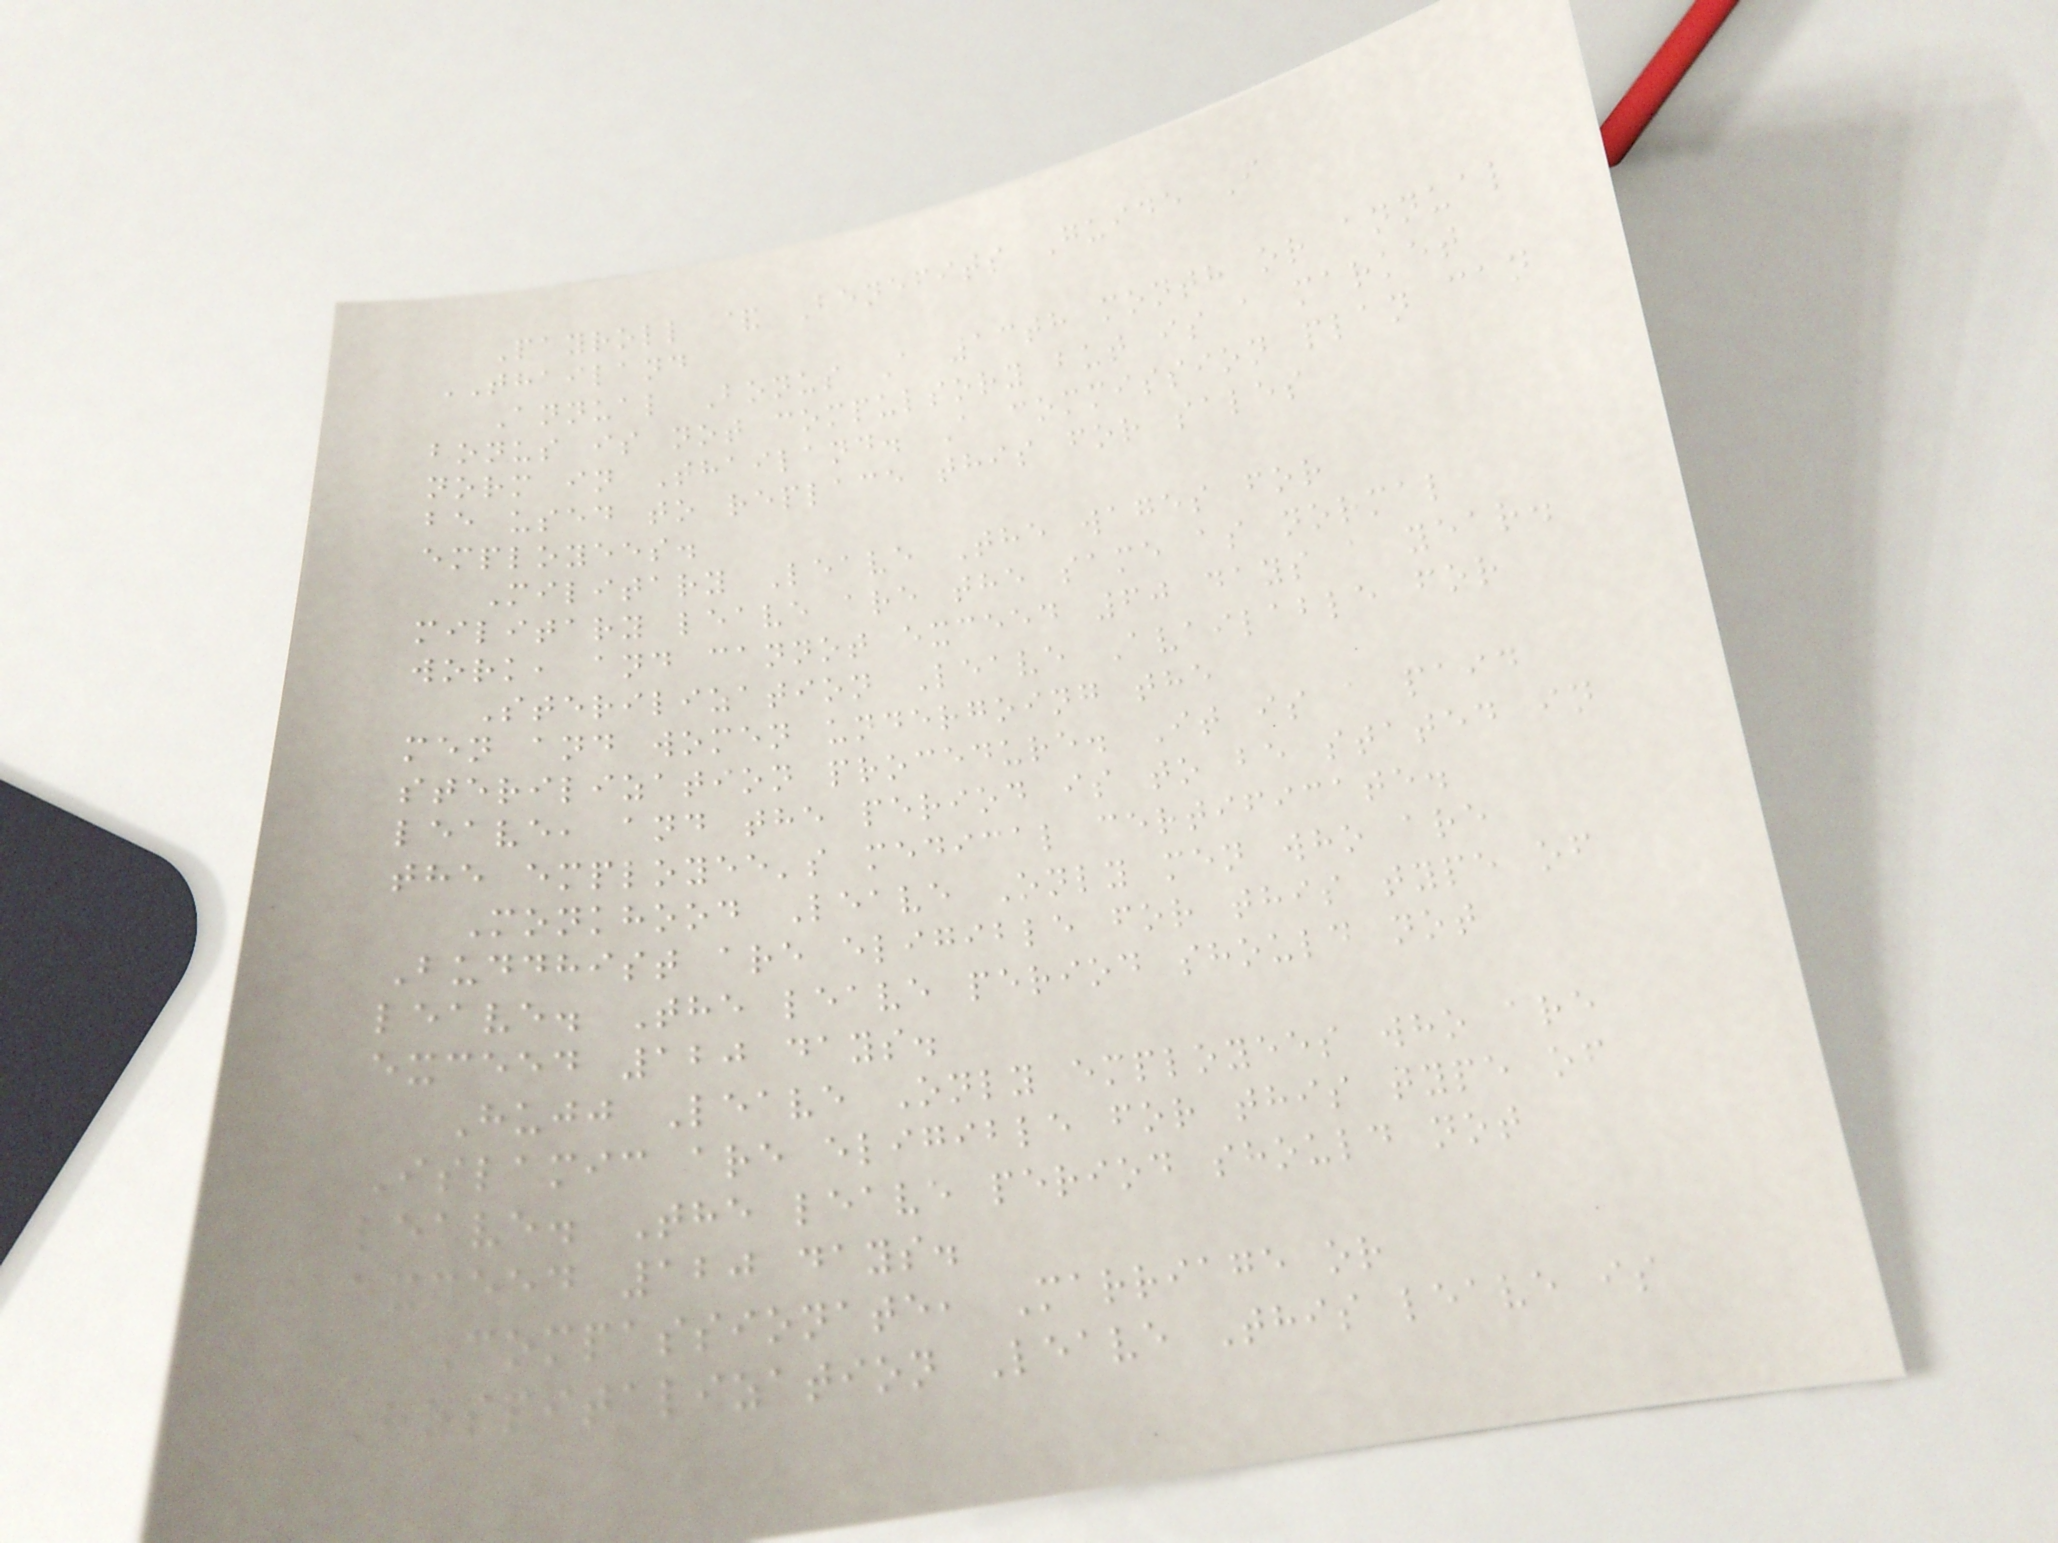Payroll & Benefits Guide I
THAILAND
Annual Bonus A 13th month or annual
bonus is not compulsory but is a market
norm in Thailand. A commission plan can
be used to replace this for sales
employees.
Military Leave The wages for
military leave are the same as normal
work, and cannot exceed 60 days a year.
Sterilization Leave Available for
men and women undergoing the
sterilization procedure. It is a paid
leave, and the period is to be stated in
the employee's medical certificate.
Monkhood Leave Only men who are
Buddhist are eligible for this type of
leave. The leave period should not
exceed 120 days.
Hujj Leave Only employees who are
Islamic are eligible for this type of
leave. The leave period should not
exceed 120 days.
Compassionate, Marriage or
Hospitalization Leave This leave is
